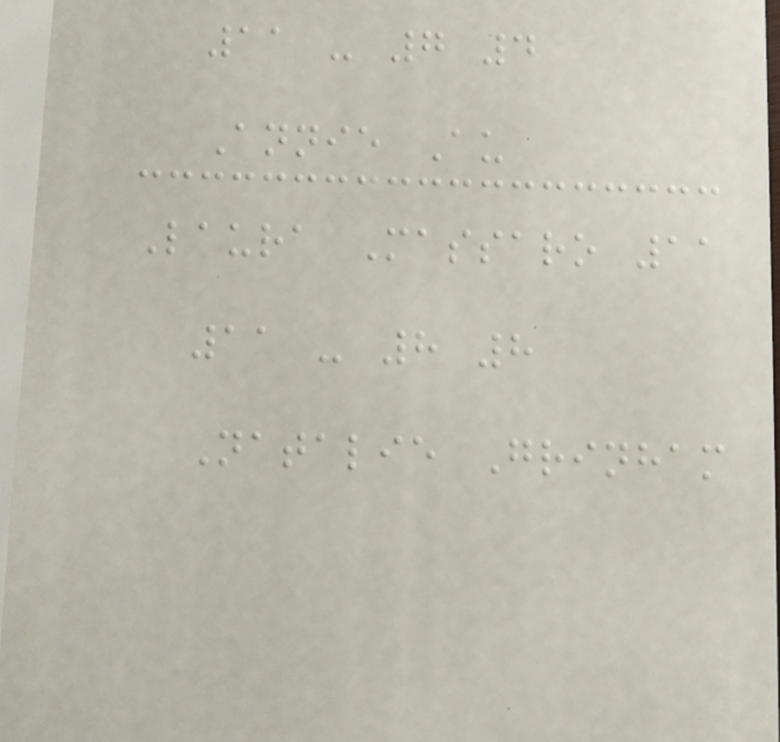11 - 7 4
Annie Au
Laura Massaro 11
11 - 8 8
Natalie Grinham
